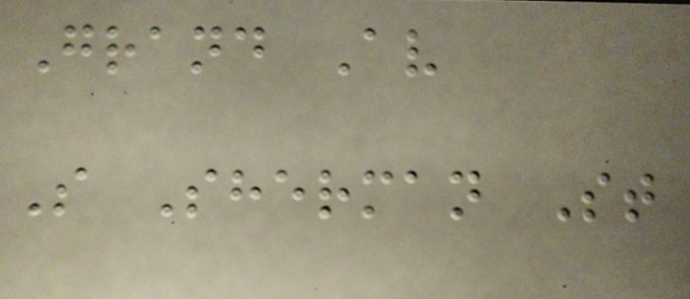Grand Av
S Sherman St
